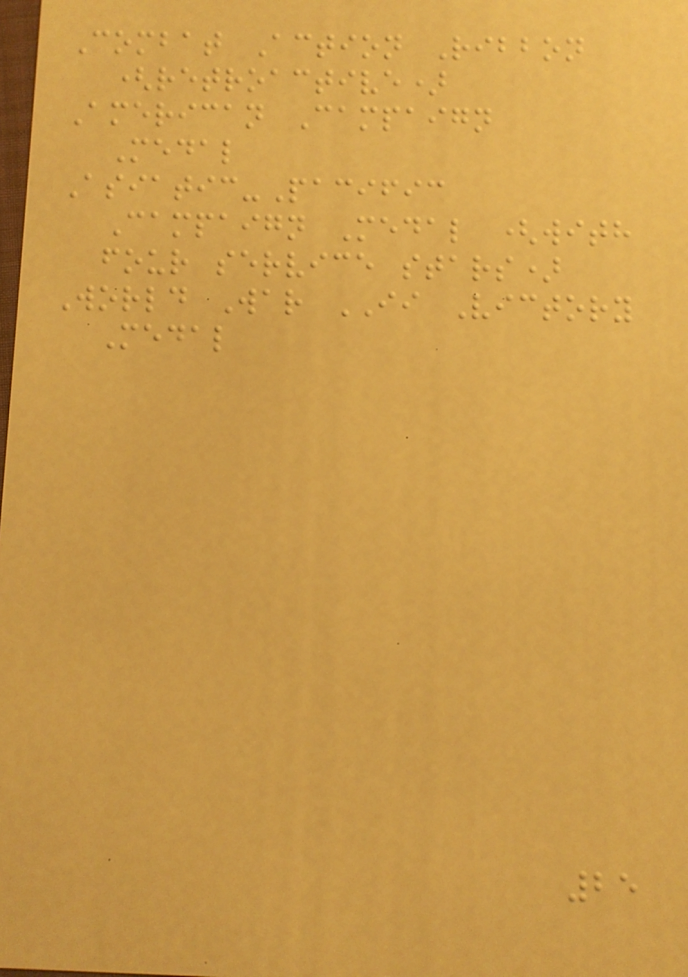Combat Action Ribbon
(retroactive)
American Campaign
Medal
Asiatic-Pacific
Campaign Medal (with
four service stars)
World War II Victory
Medal
25
